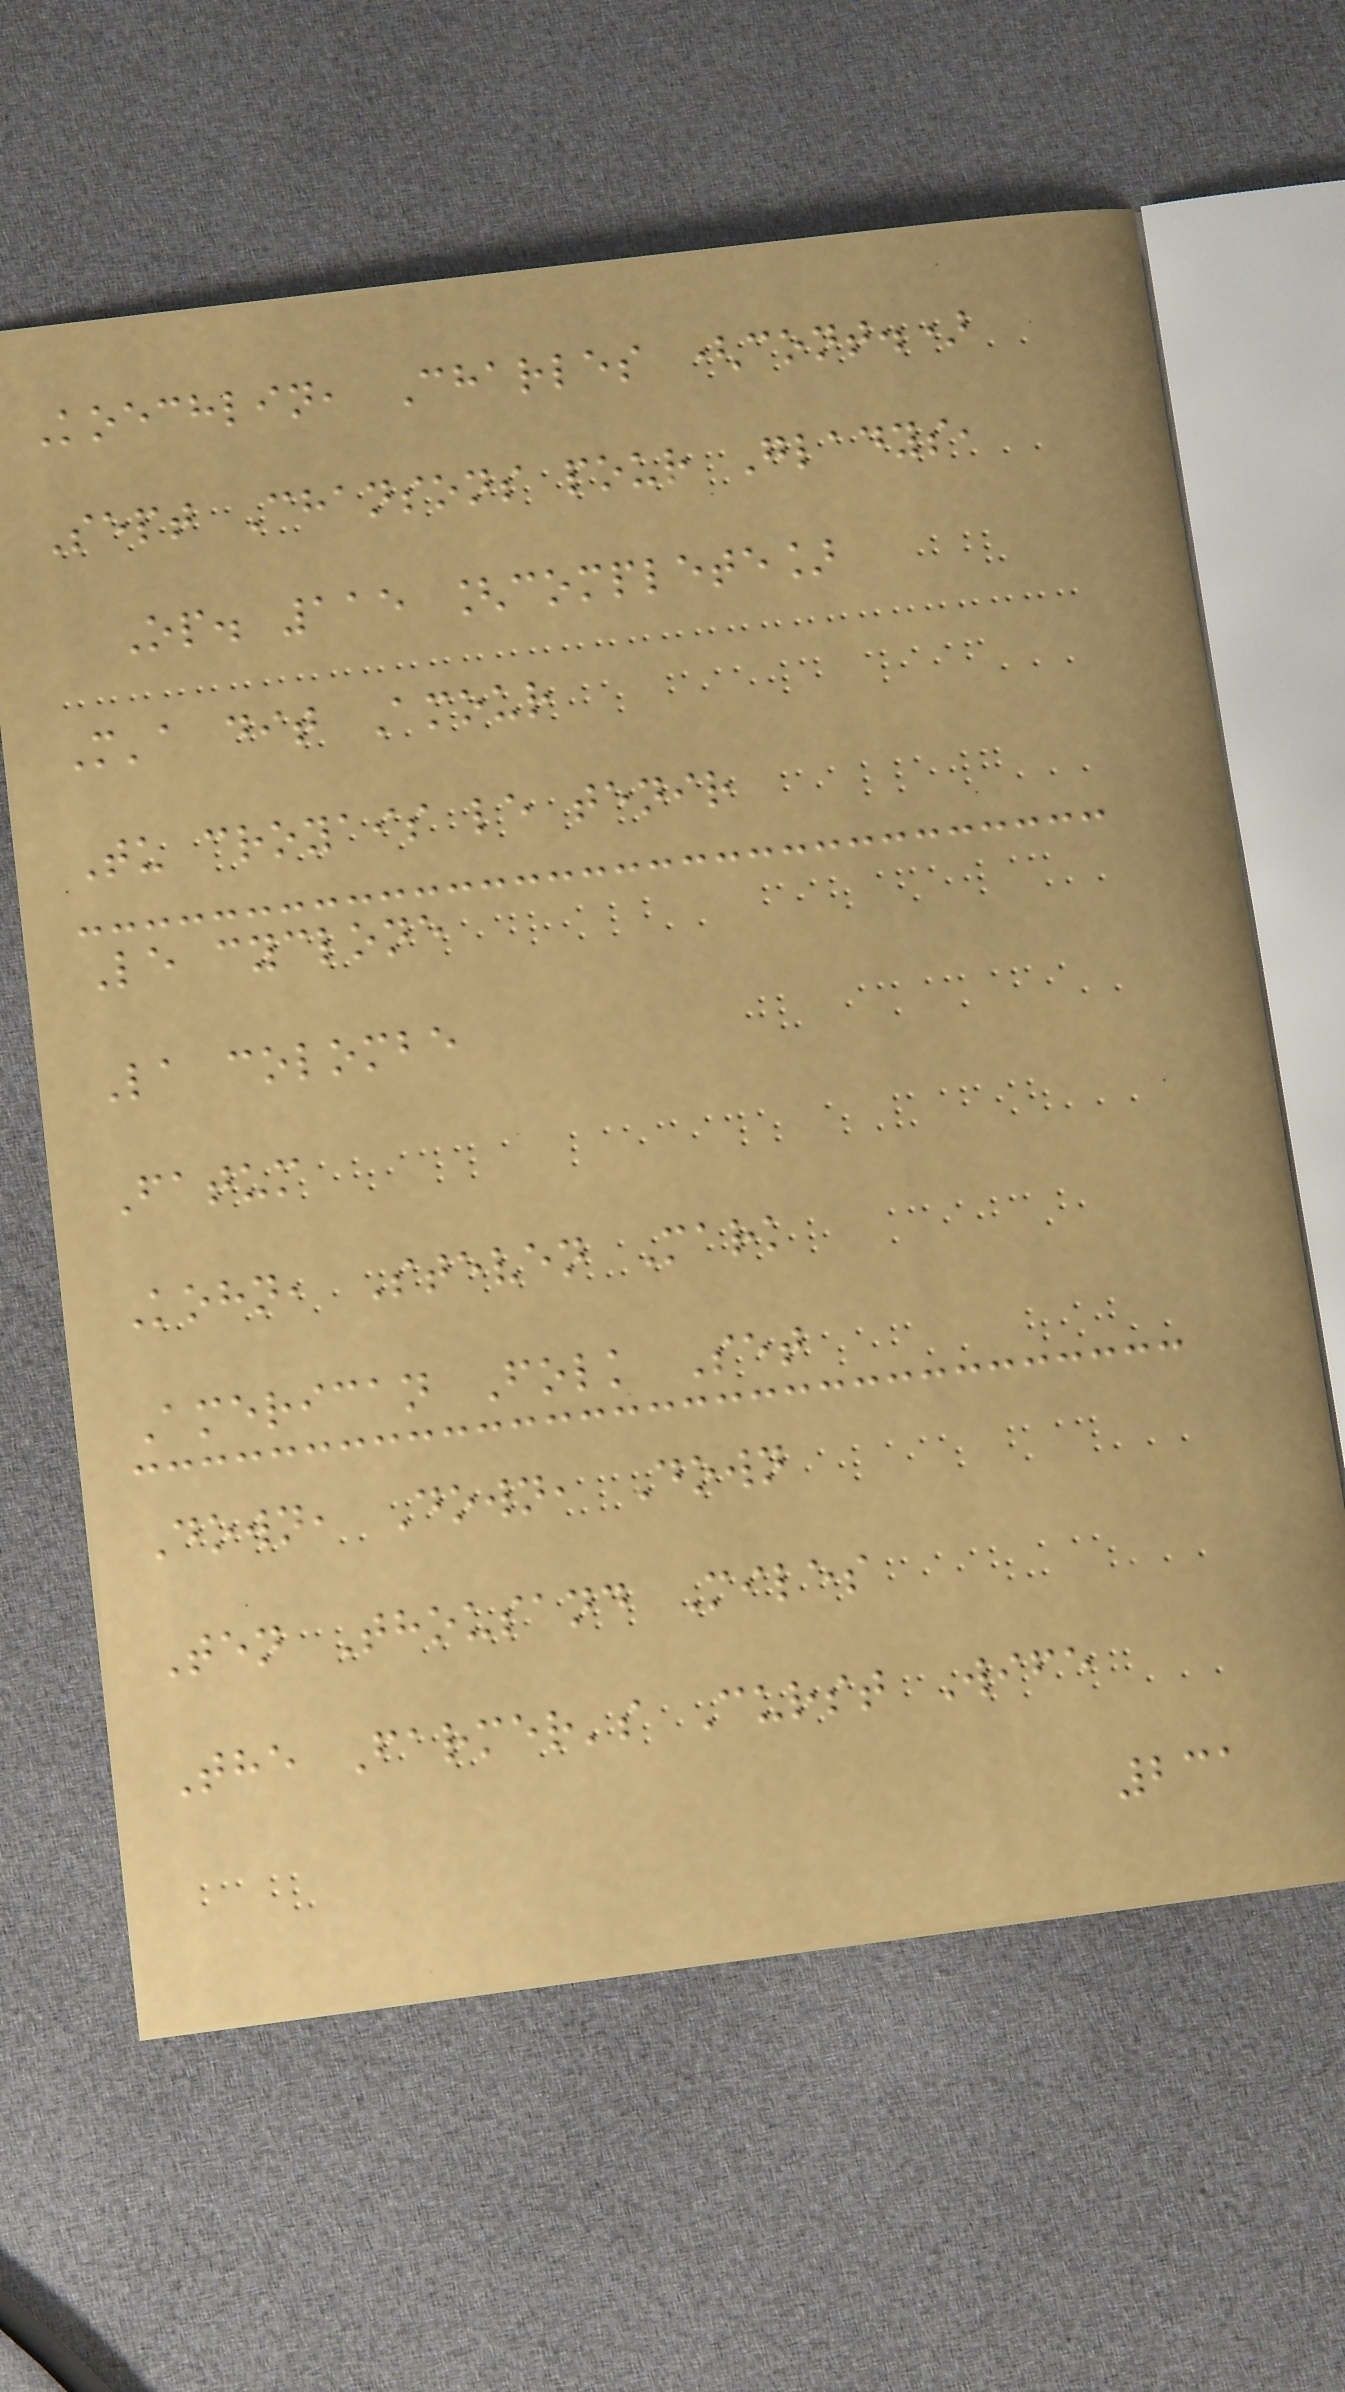Koechlin, Charles (cont.)
Sept Chansons pour Gladys,
Op. 115 [complete]
M'a dit Amour
Tu croyais le tenir
Le cyclone
La colombe
Fatum
Kohn, Steven Mark
American Folk Set
Down, Down, Down
Ten Thousand Miles
The Farmer's Curst Wife
231
